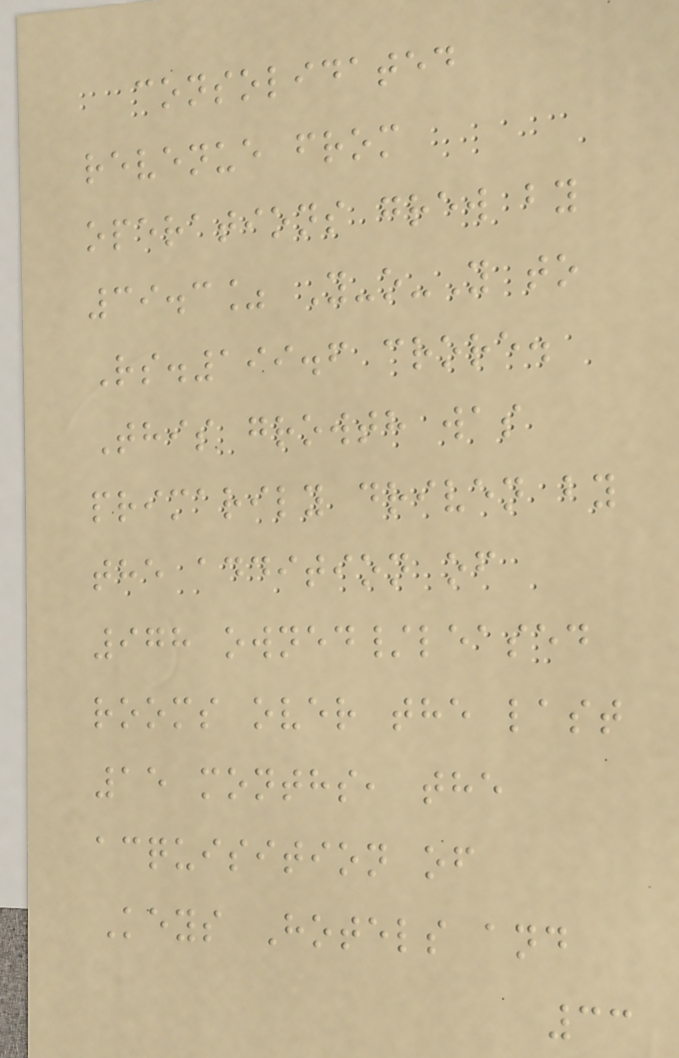consolidated
revenue from
operations grew by
39.3% Y-o-Y to
Rs.199.6 crore.
This growth was
primarily driven by
the addition of
978 owned/leased
rooms over the last
15 months, the
acquisition of
Keys Hotels and
33
